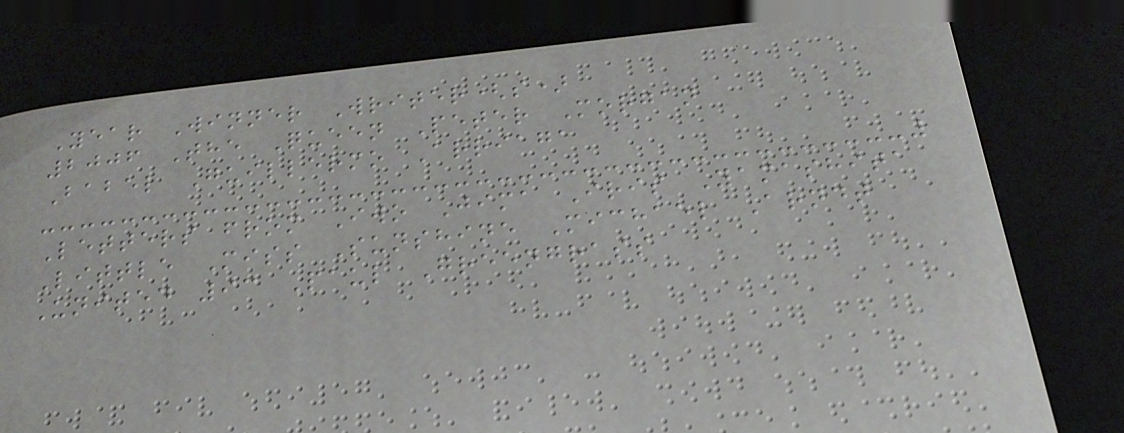Year Winner Writer(s)
2006 The Queen Peter Morgan
Babel Guillermo Arriaga
Letters from Iwo Jima Iris Yamashita
Little Miss Sunshine Michael Arndt
United 93 Paul Greengrass
